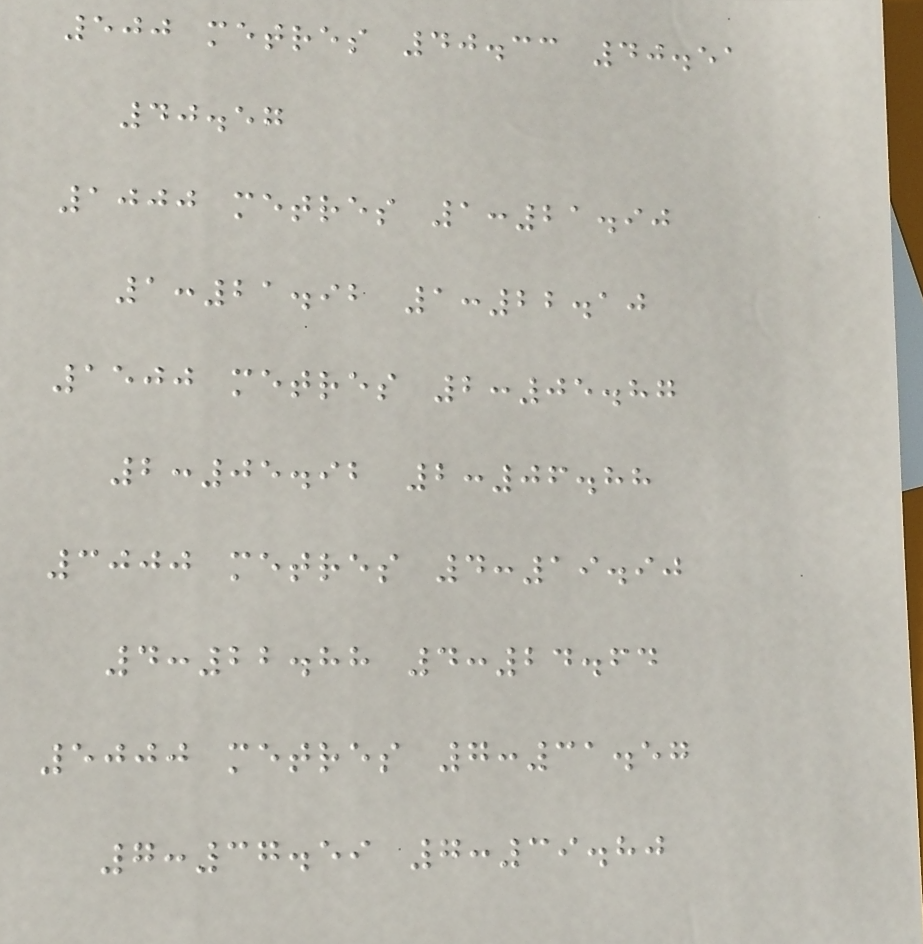500 metres 40.33 40.51
40.57
1000 metres 1:21.90
1:21.92 1:22.10
1500 metres 2:05.87
2:05.92 2:06.88
3000 metres 4:19.90
4:22.88 4:24.64
5000 metres 7:31.57
7:37.59 7:39.80
